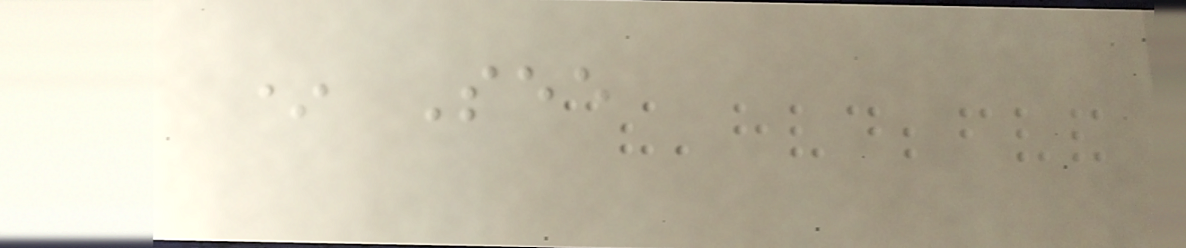* See
